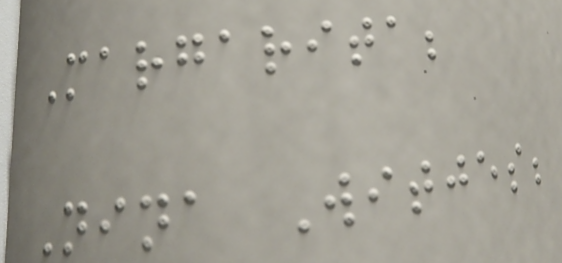Margarita;
Nina Witjes;
